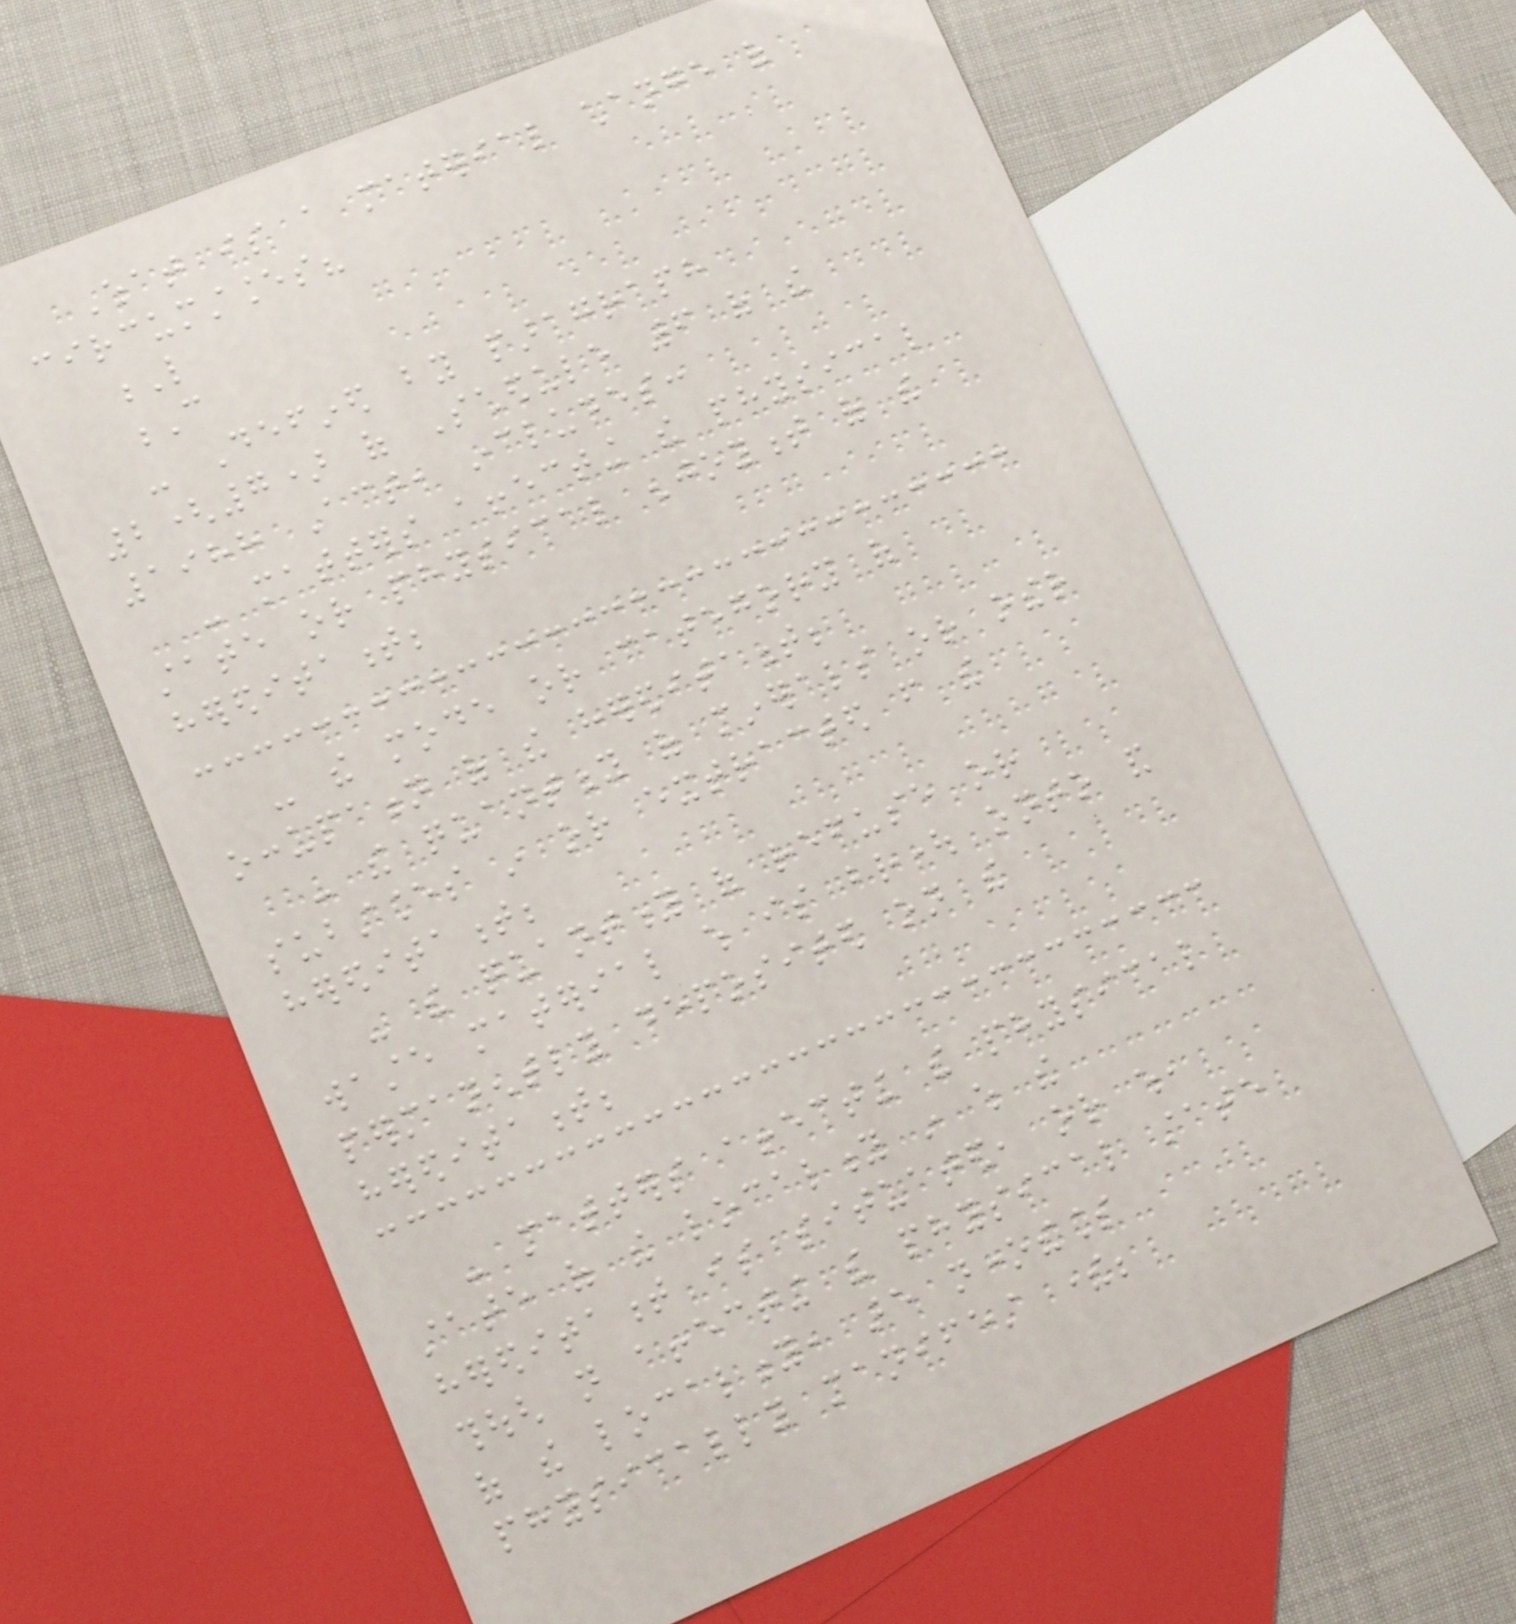What is a material change of
circumstances?
L
C
- Defined by paragraph
2(7) of Schedule 6 of the
1988 Act, includes:
- matters affecting the physical
state or physical enjoyment of the
hereditament;
- the mode or category of
occupation of the hereditament;
- the quantity of minerals or other
substances in or extracted from the
hereditament;
- the quantity of refuse or
waste material which is brought onto and
permanently deposited on the
hereditament;
- matters affecting the physical
state of the locality in which the
hereditament is situated, or which,
though not affecting the physical state
of the locality, are nonetheless
physically manifest there;
